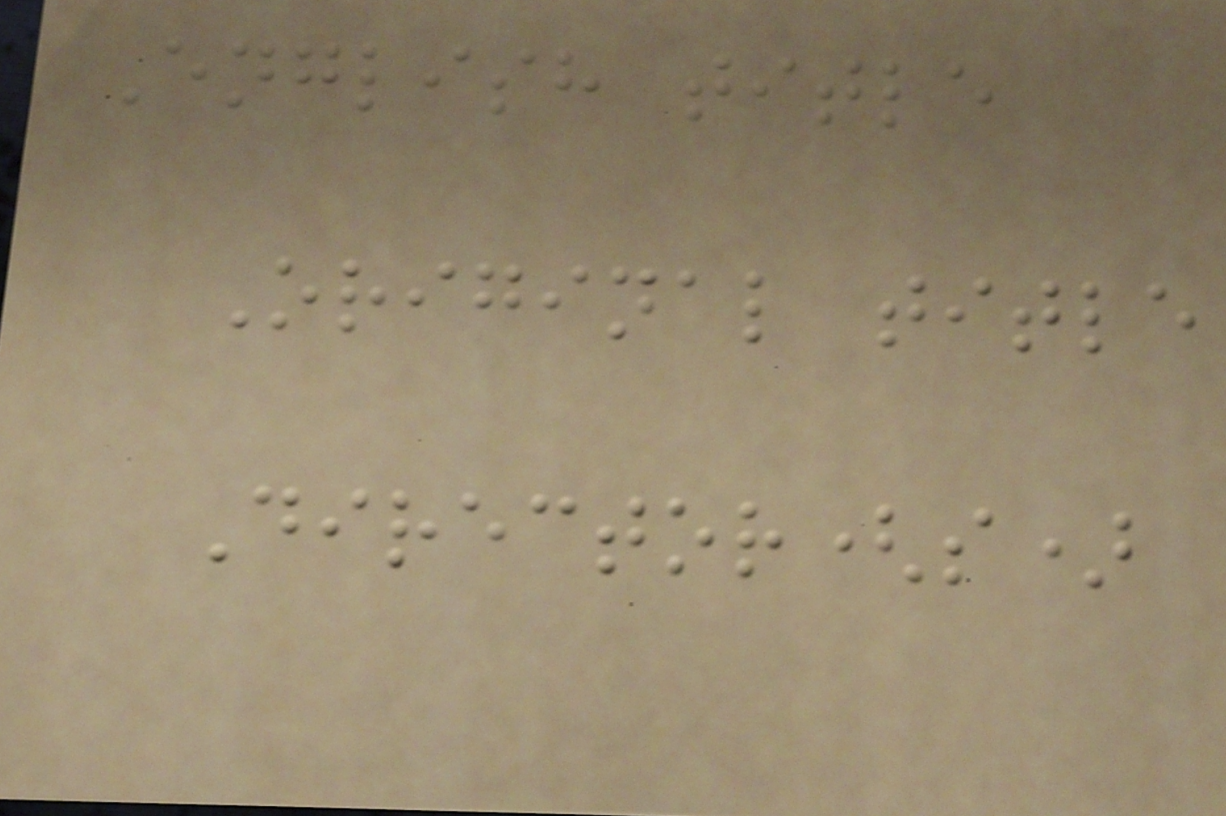English title
Original title
Director(s)
